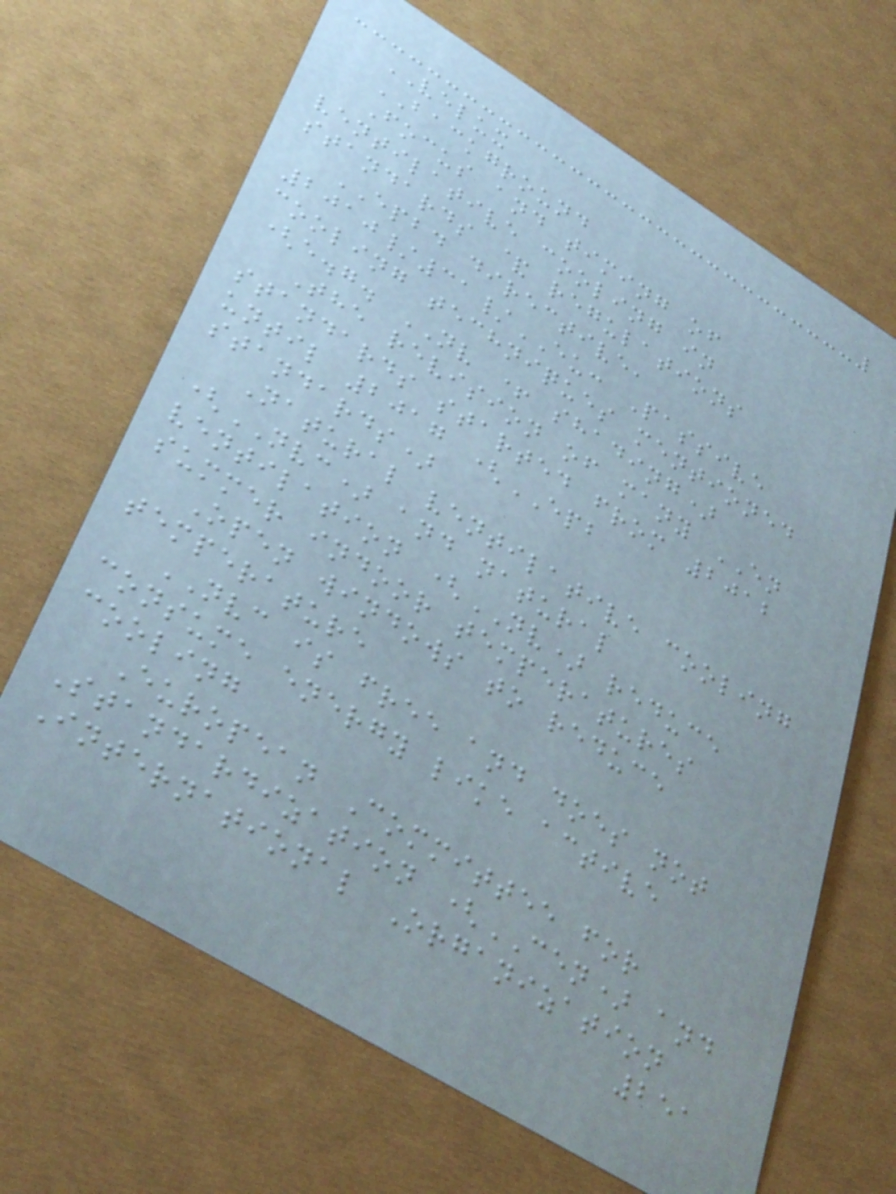VELUX
BACKGROUND
Focus and timing of
ventilative cooling in
standards & regulations
EPBD directive,
2010/31/EU: Passive
cooling techniques mentioned
(e.g. NV + shading)
The revision of many EN
standards started from 2012
until 2017 (EPB
standards)
Natural ventilative cooling
(NVC) and natural
ventilation (NV) reduce
summer indoor temperatures
Open windows to reduce
temperature
NVC is free and does not
consume energy like active
cooling
European Committee for
Standardization (CEN) and
International Organization
251
